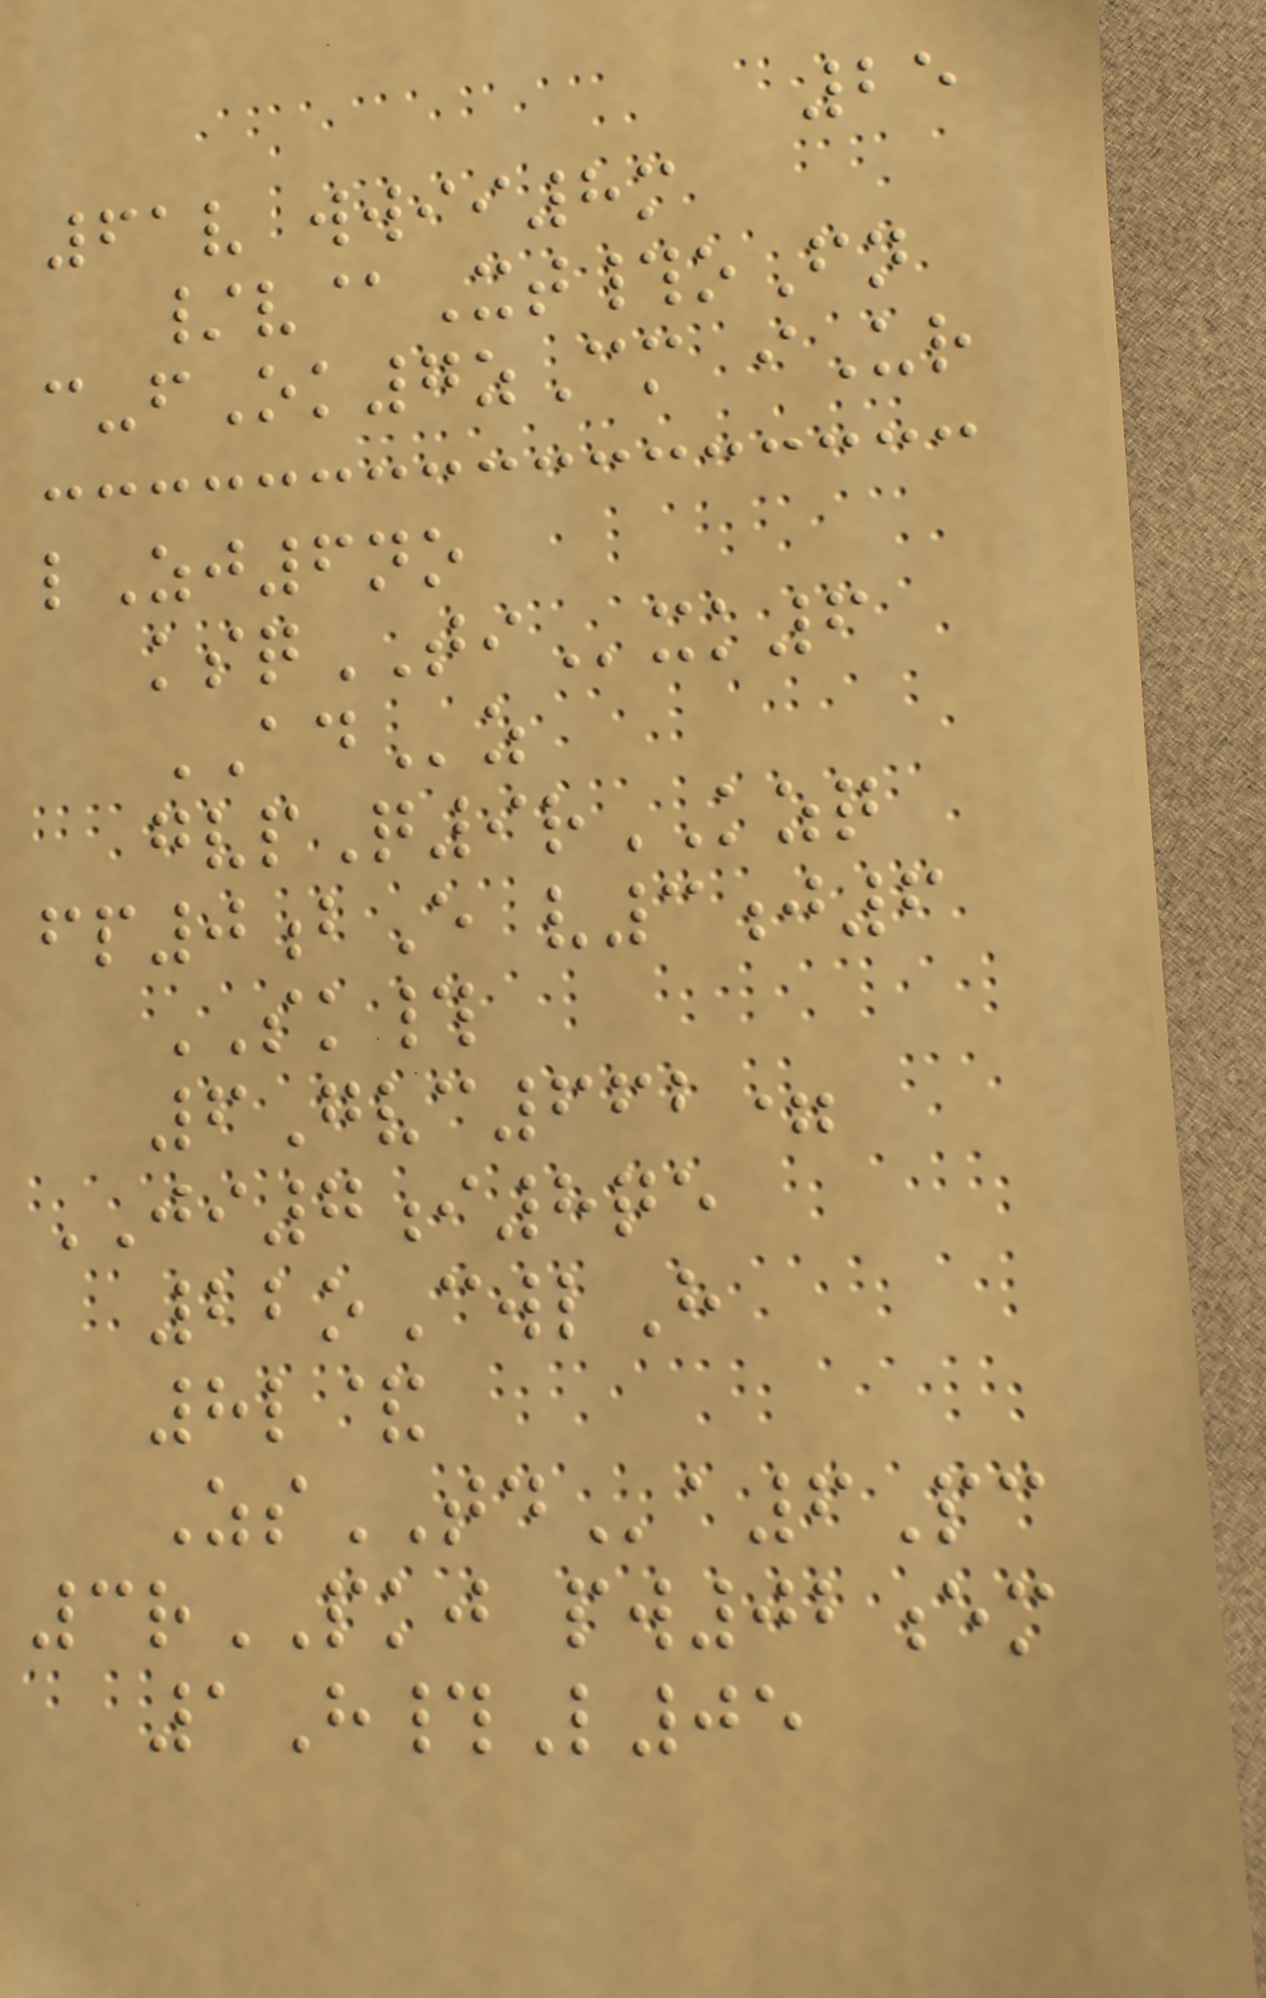25
61v wwii8m
/v@Xt#oFn
c-fOk7zCm iUr
lZj6no
ksqTIxk6
ADz
gvpQ9rKZQ
fp0bE v3j6
SK#
6Gvc662=
JI7i8qe
22oCwlH
8l&
ZsTDa6Pc
3rPKJ pw02em
1H#L05
